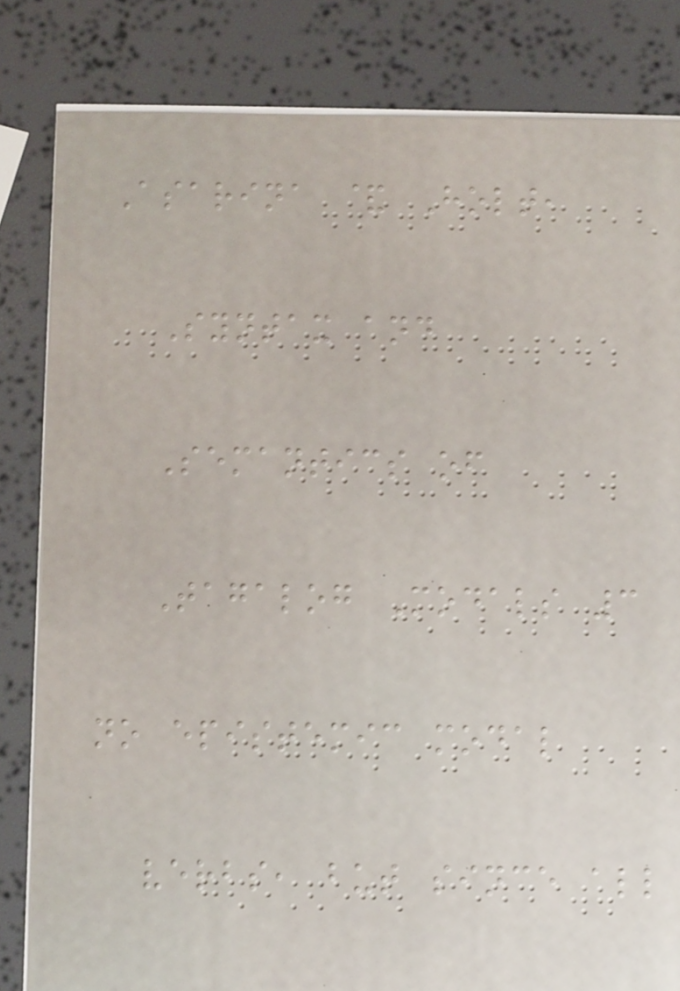Asarina & Holt,
Syntax and
Semantics of
Tagalog Modals 3
no epistemic modal
verbs, but since all
